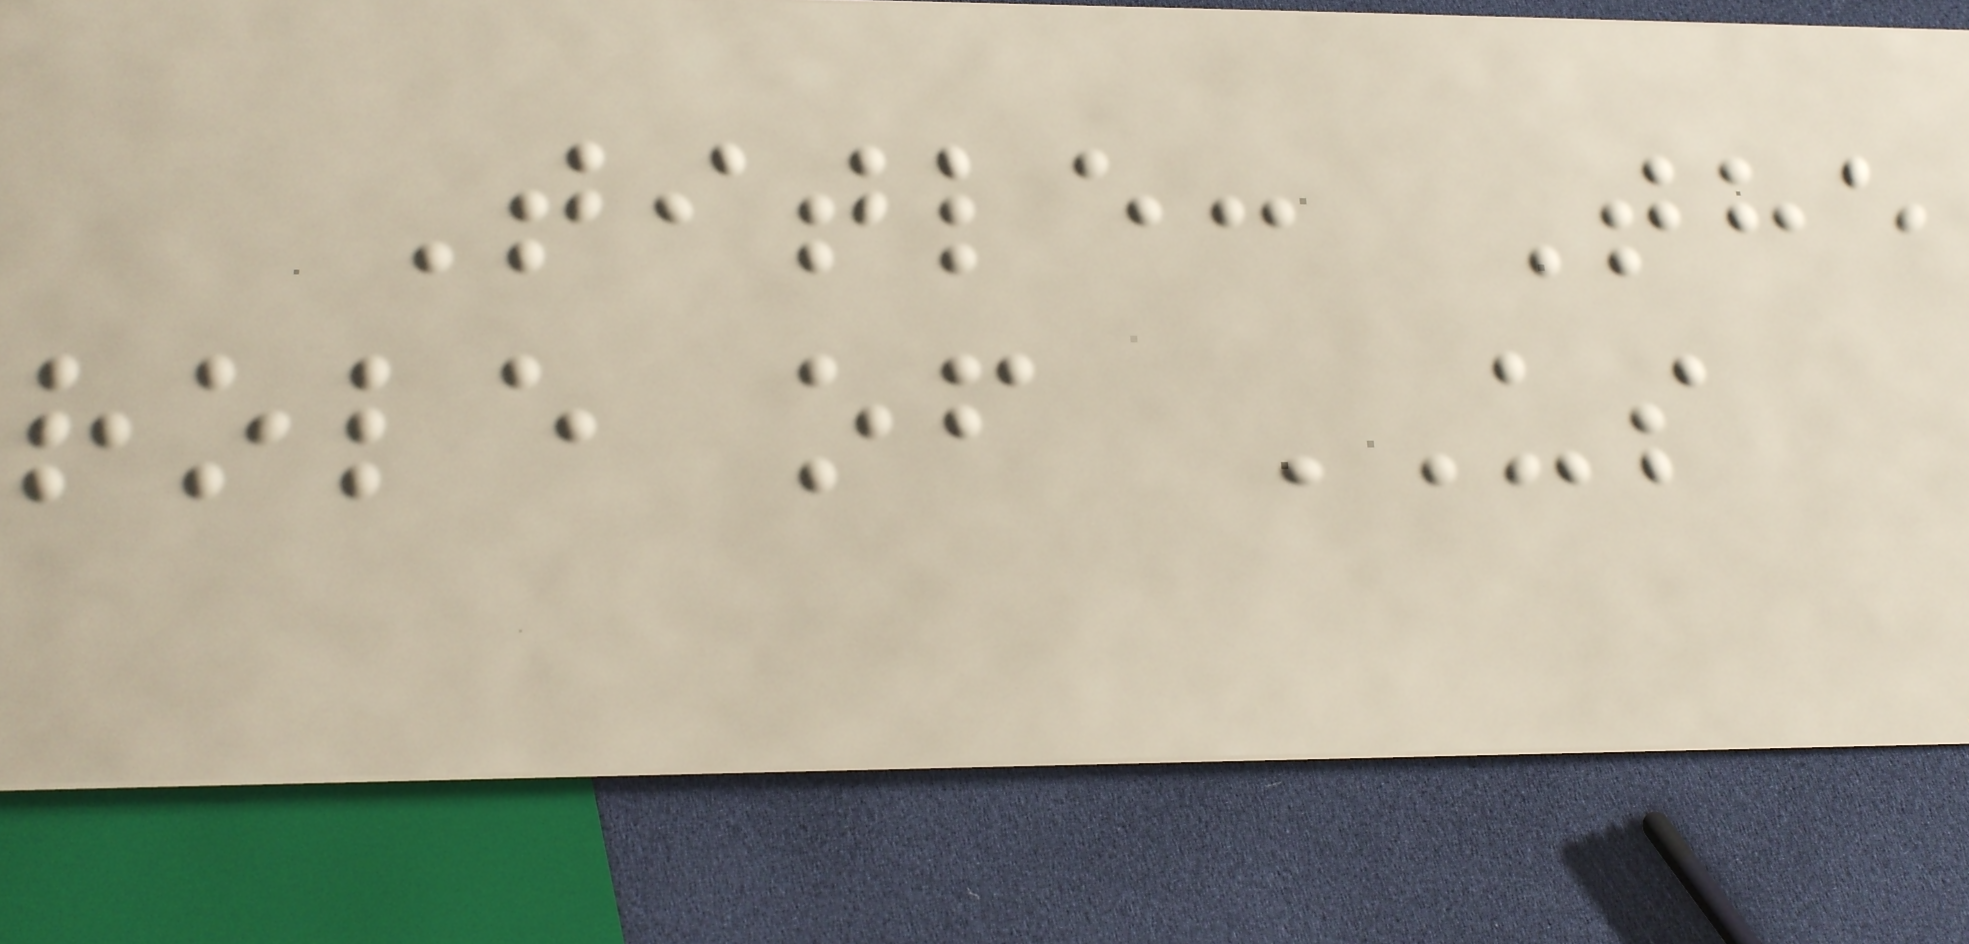Title: The
role of US
